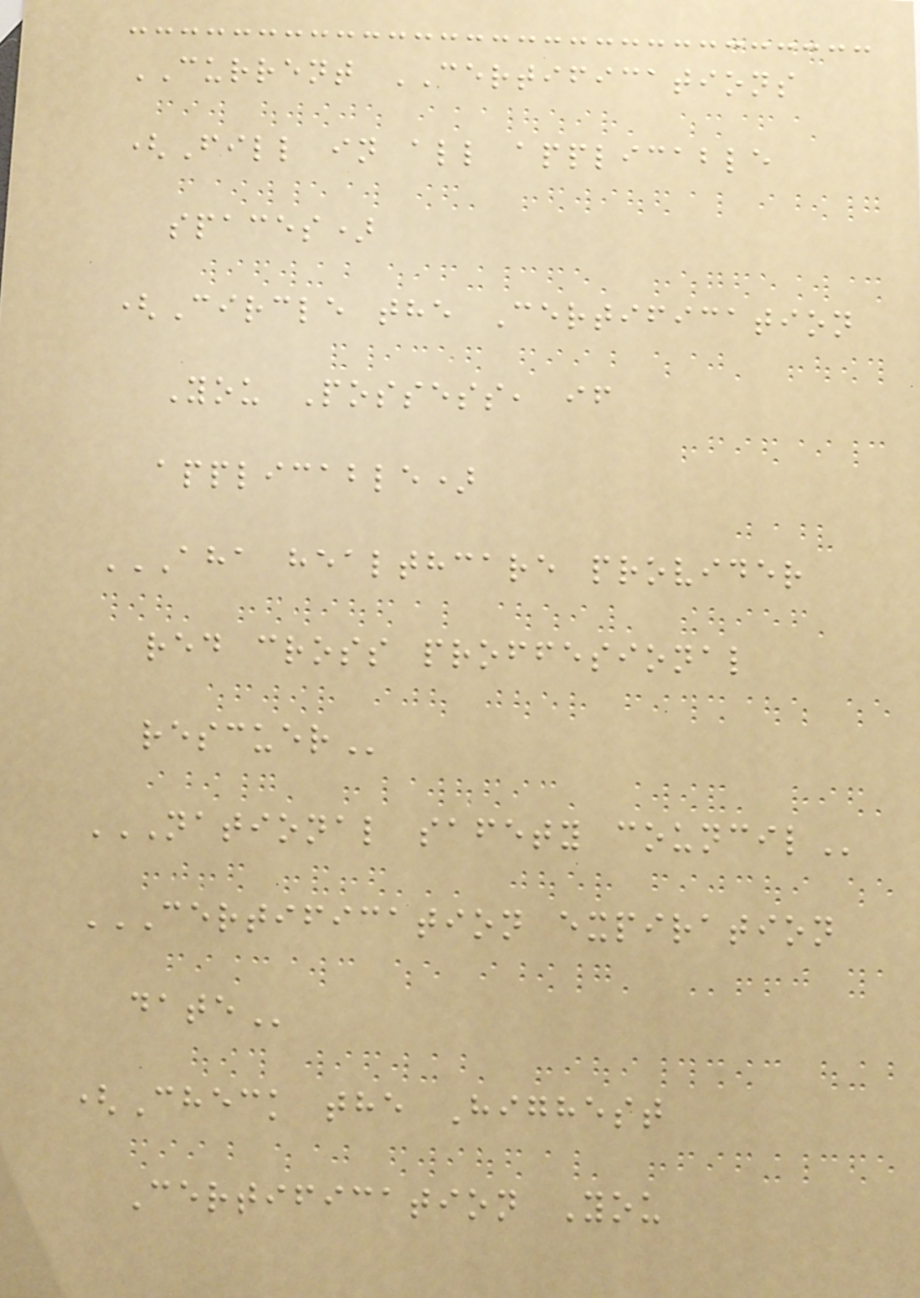CURRENT CERTIFICATIONS
(Fill in all applicable
spaces)
(Circle the Certification
You Possess, if
applicable)
AHA HEALTHCARE PROVIDER
RED CROSS PROFFESIONAL
RESCUER
NATIONAL SAFETY COUNCIL
CERTIFICATION EXPIRATION
DATE
(Check the Highest
Certification You
